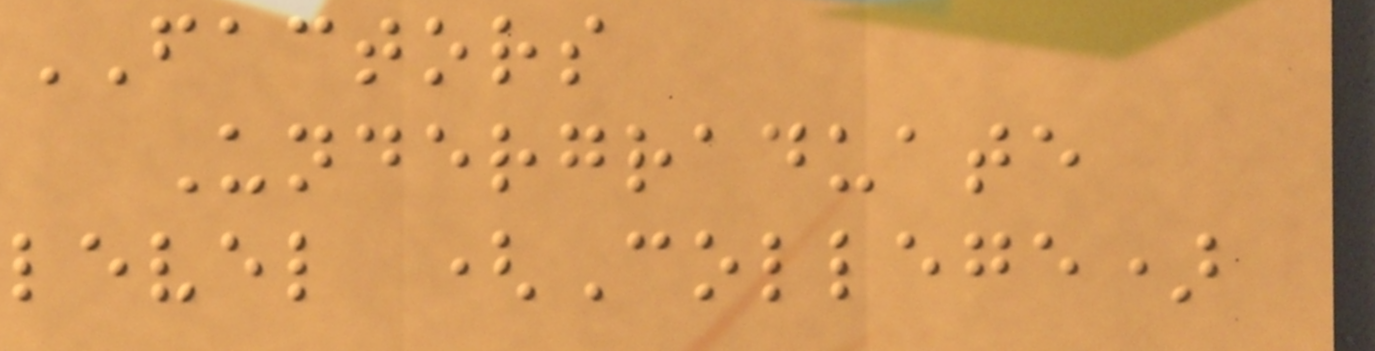FACTORS
Undergraduate
level (College)
